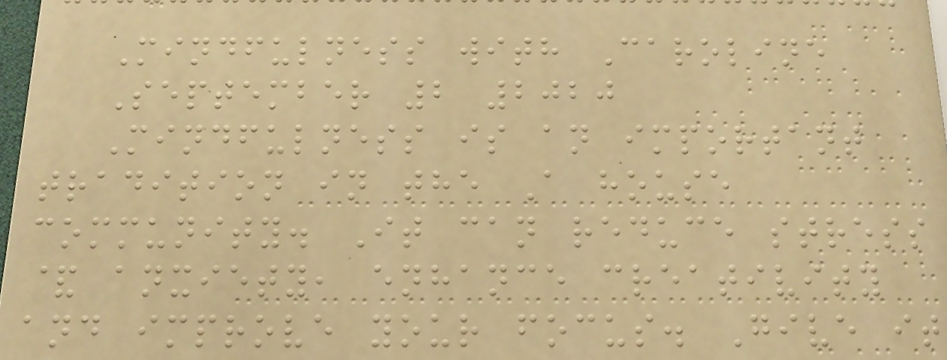Mindfulness with Caroline
September 2 2020
Mindfulness is an important
tradition in the A house
community. It can reduce stress
& anxiety, enhance creativity
and improve your focus. Give it
